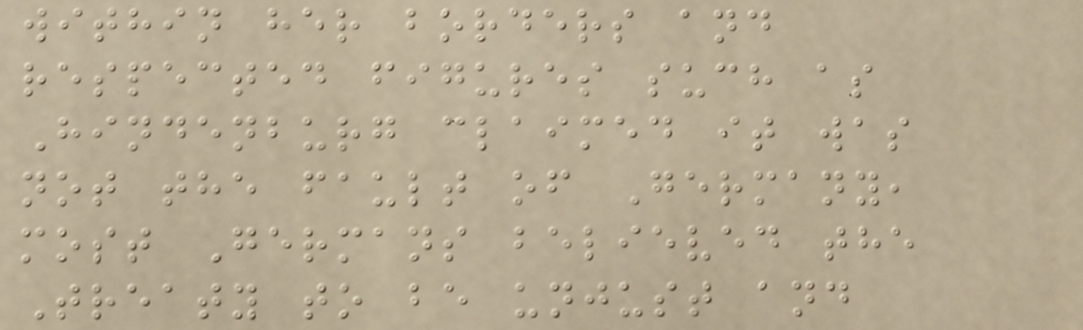within her borders and
respected figures such as
Hindenburg claimed it was
not the fault of Germany,
most Germans believed the
Treaty to be unjust and
